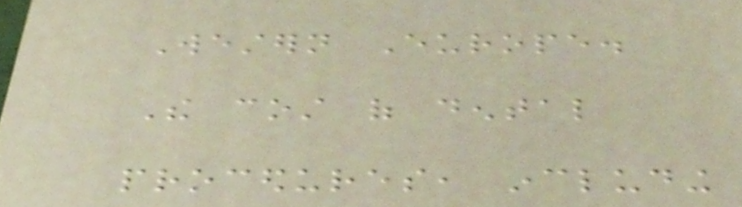Western Europe.
The cost of dental
procedures, including
